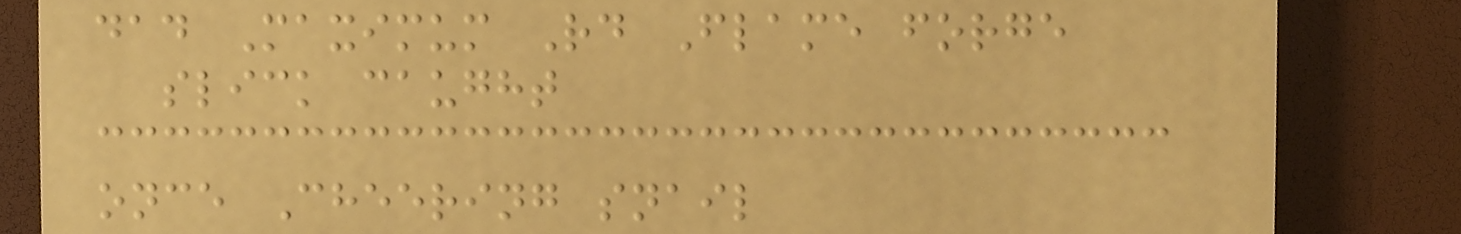dad Maximum Rd Flame forge
slick caught
once Cheering snail
